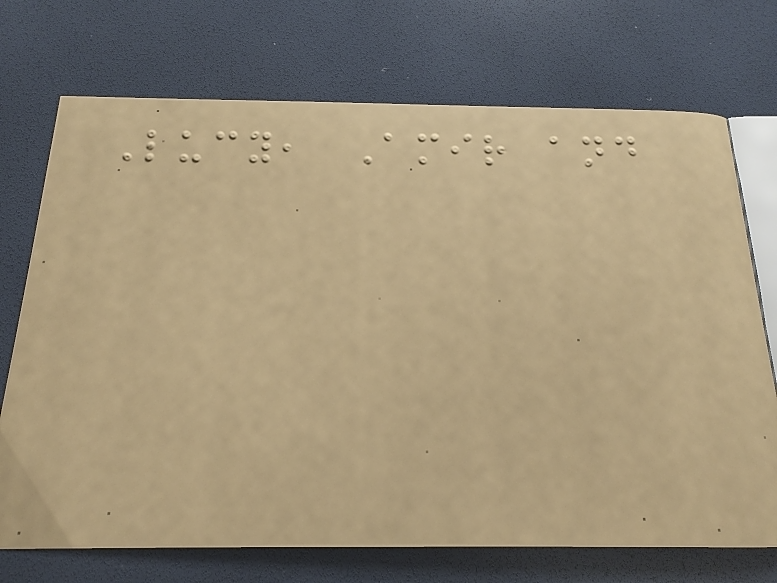Lucy, Amir and
